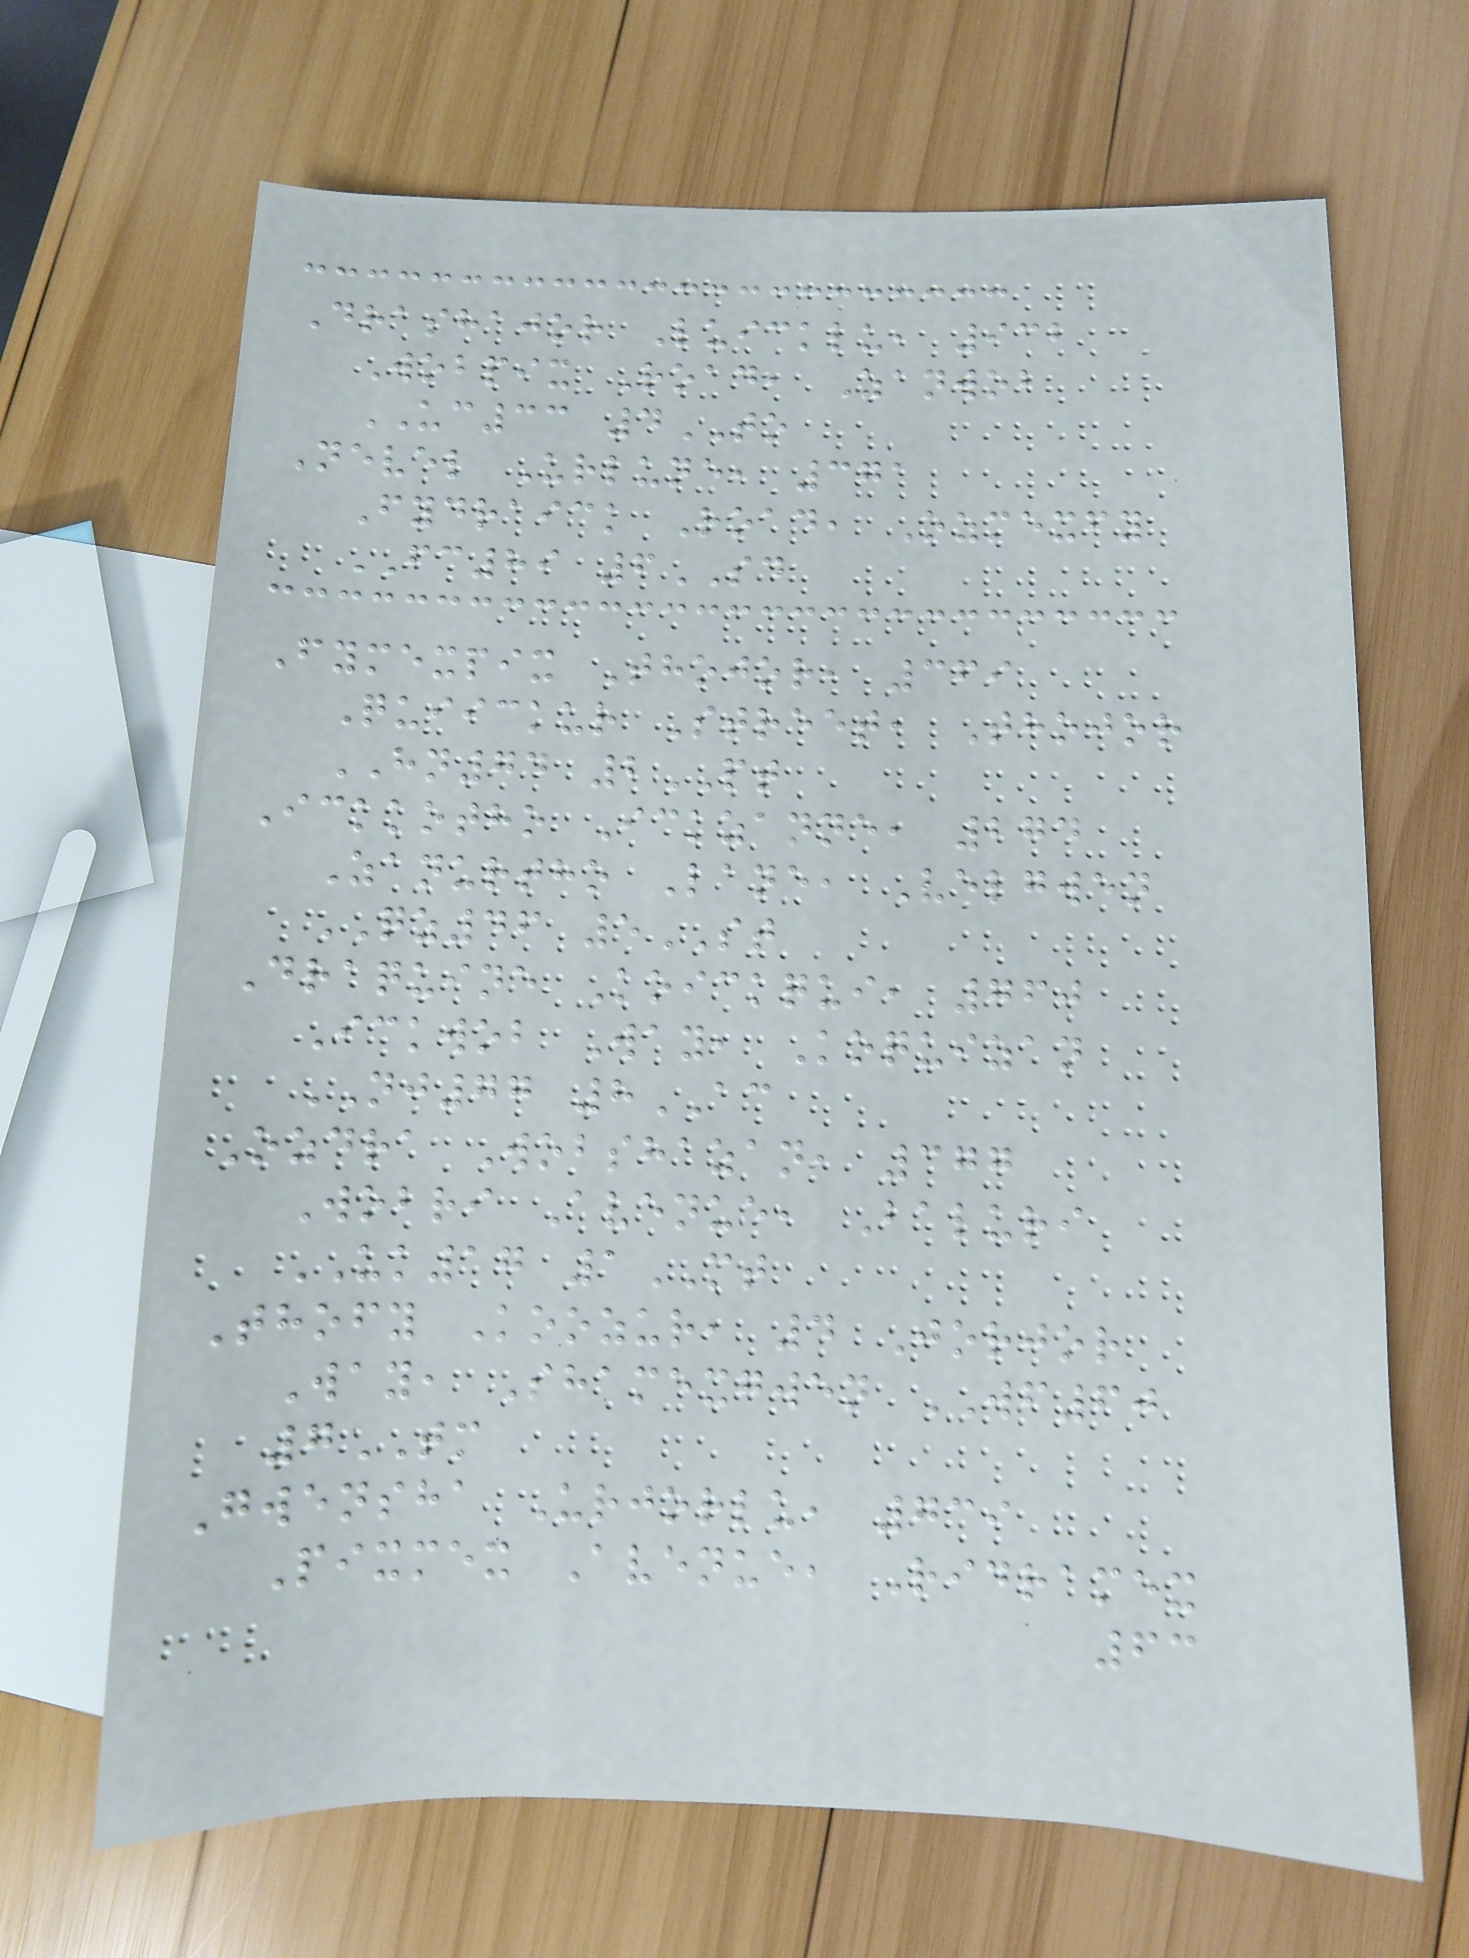Drashajor Luicklu, 932
Wobpix Road, Zanwob
UC33 4TO
Nevel Urlune, 371
Fydraick Road, Ozmexfy
FC89 6SD
Fymexpix Thojor, 369
Quiickur Street, Thojor
HN74 2PT
Ickkotho Ickzanne, 274
Zanurtho Lane, Velgwen
QZ46 5ST
Draquine Koickqui, 760
Ickwob Way, Koquizan
NJ77 8AC
Ozdra Wobshazan, 377
Wobri Avenue, Baluri
UK17 1MT
Thofy Koozur, 4 Jorjor
Way, Shamexgwen WF60
7TM
Gwensha Urjorlu, 739
Pixmex Avenue, Ridramex
63
